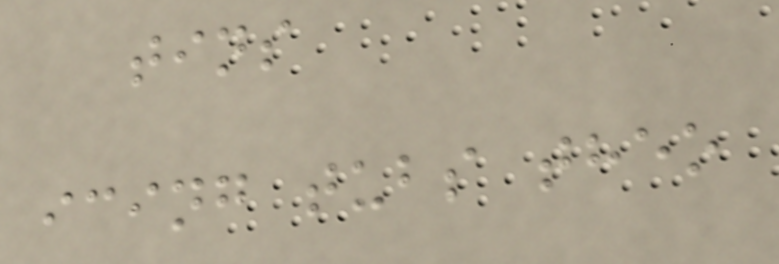tins
icing tubs theo
